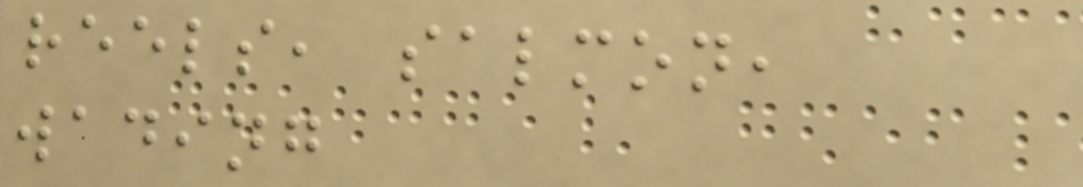reels, salmon,
wading
